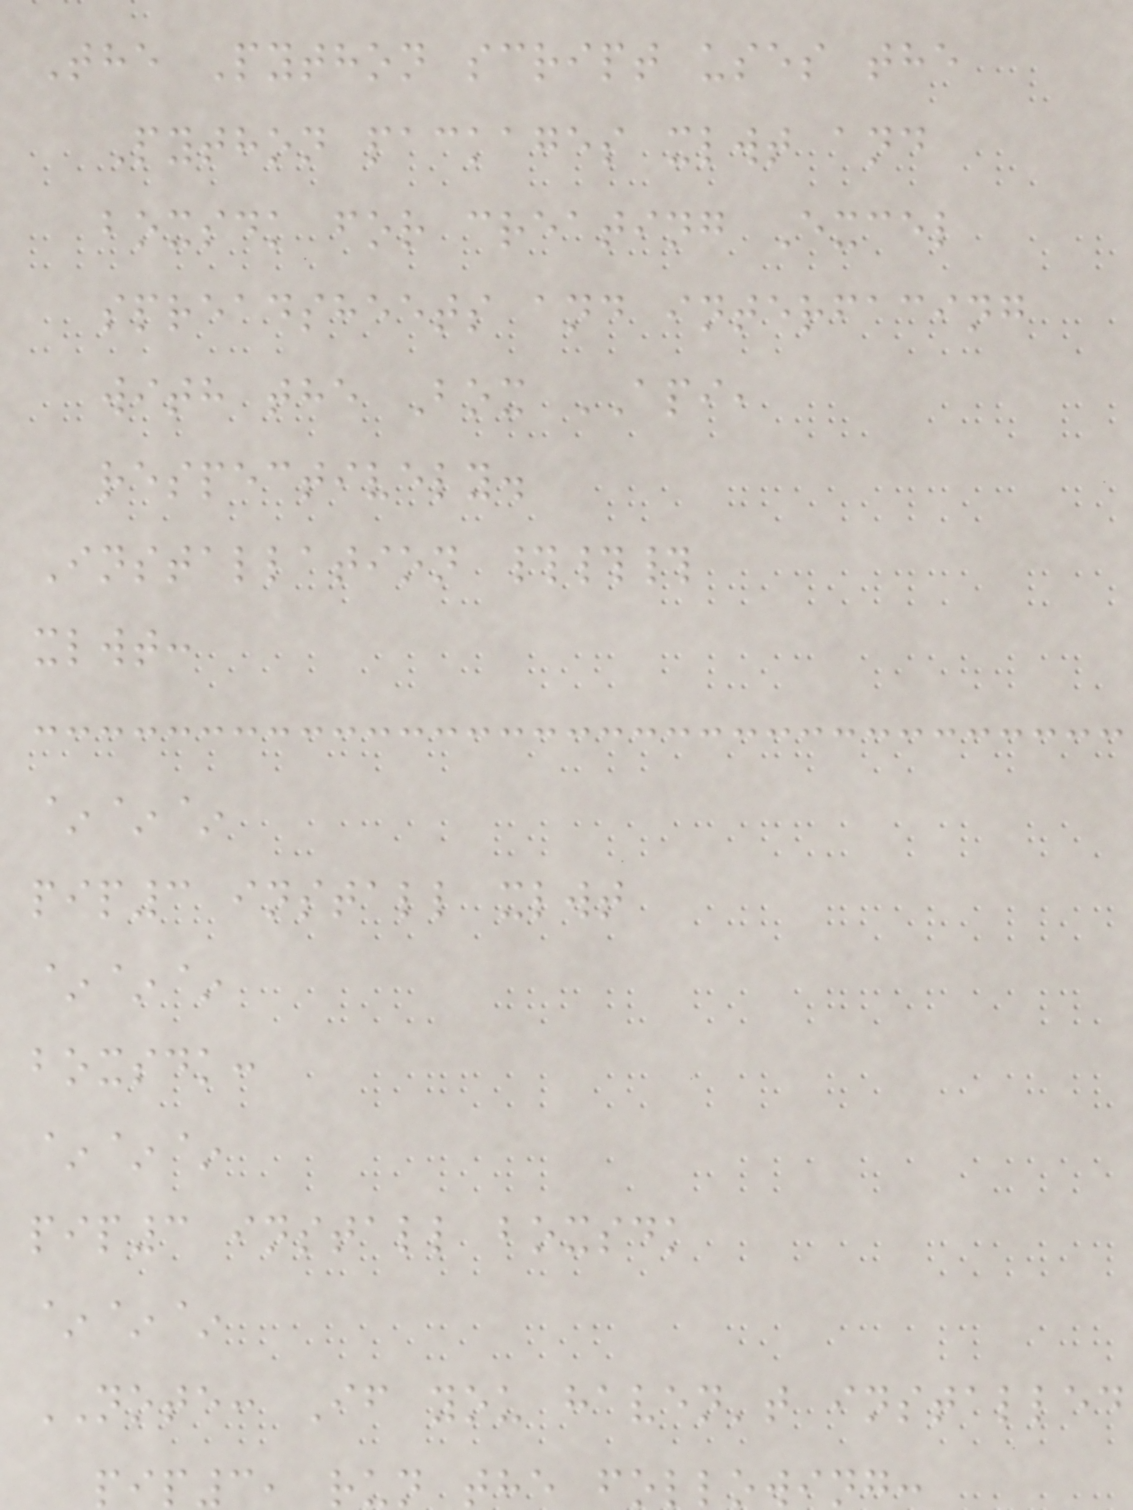The Python script uses the
Python packages xlwt and
boxsdk for creating Excel
spreadsheets and interfacing
with the Box API,
respectively.
Installation ###
xlwt:
~~~
pip3 install xlwt
~~~
boxsdk:
~~~
pip3 install boxsdk
~~~
NOTE: If you haven't installed
pip3, run the following:
